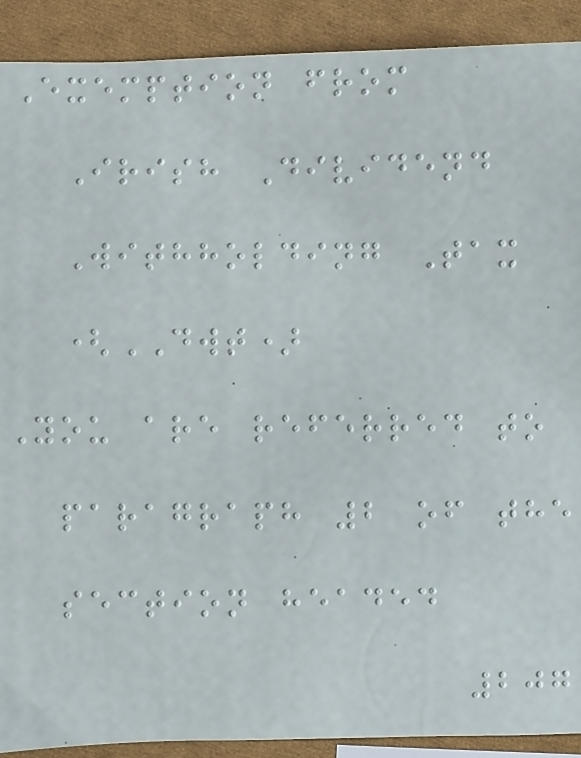Exemption from
Irish Dividend
Withholding Tax
(DWT)
You are referred to
paragraph 2 of the
section headed
207
